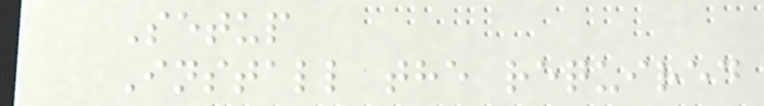Setup
Install the required
